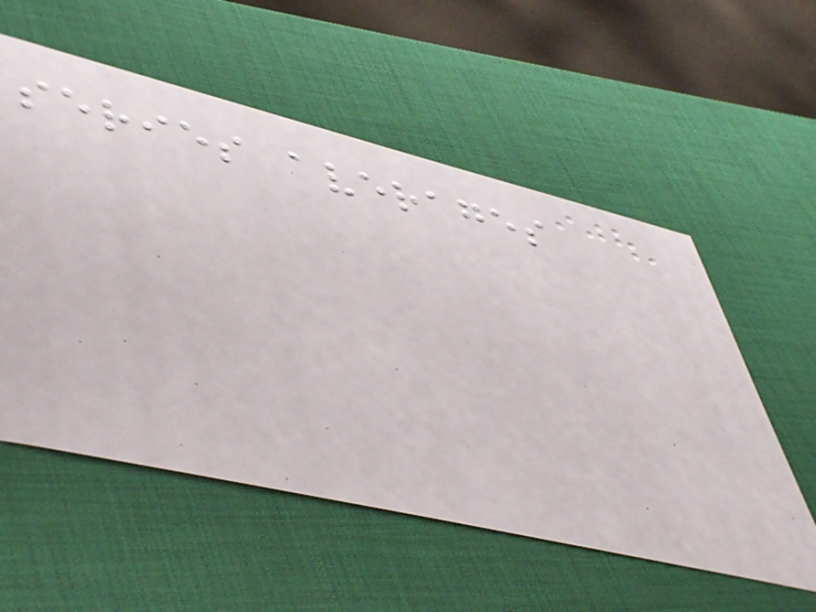series averages
